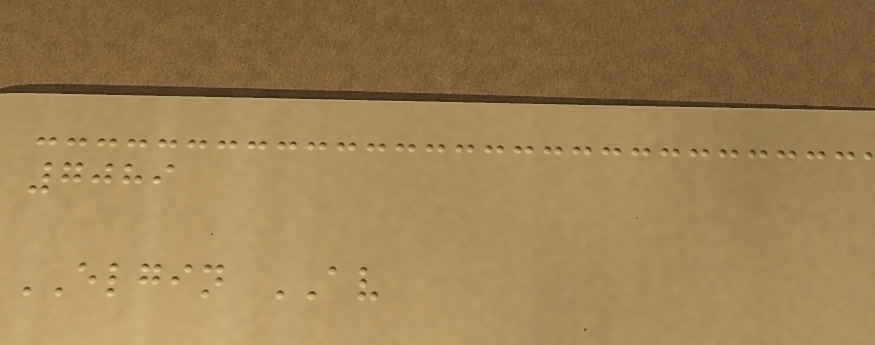7089
ELGIN AV
